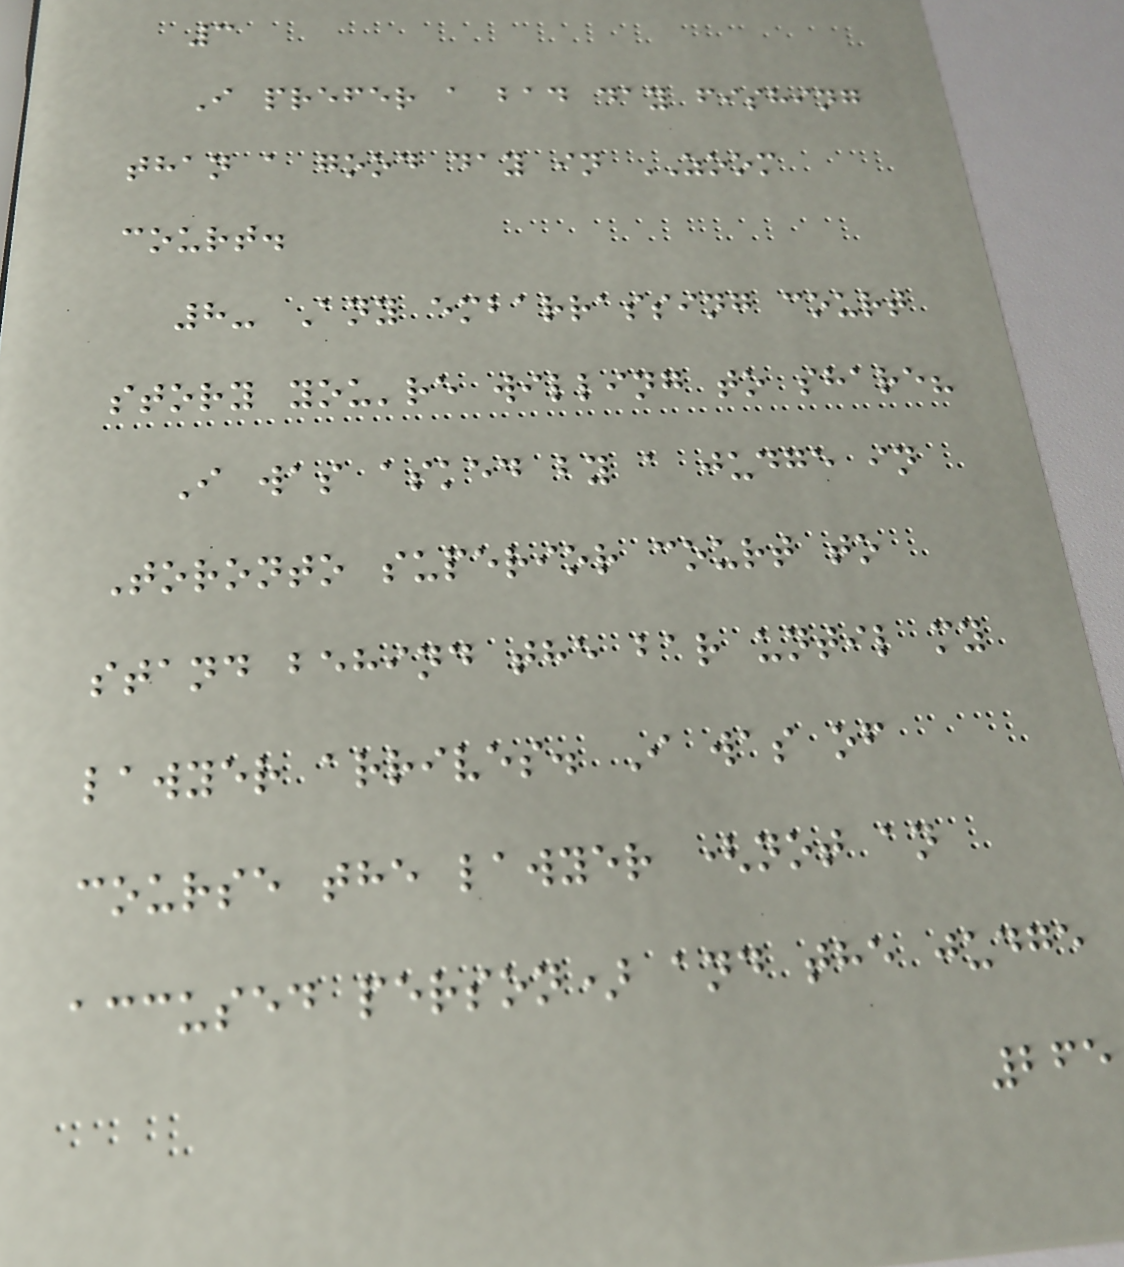3
I prefer a bad day fishing
than a good day in ZOOM
court.
8- Any embarrassing court
story you're willing to share?
I was asked by a judge in
Toronto superior court to
stand behind the bar until my
lawyer arrives. I was of
course the lawyer (not an
accused person) and the judge
265
